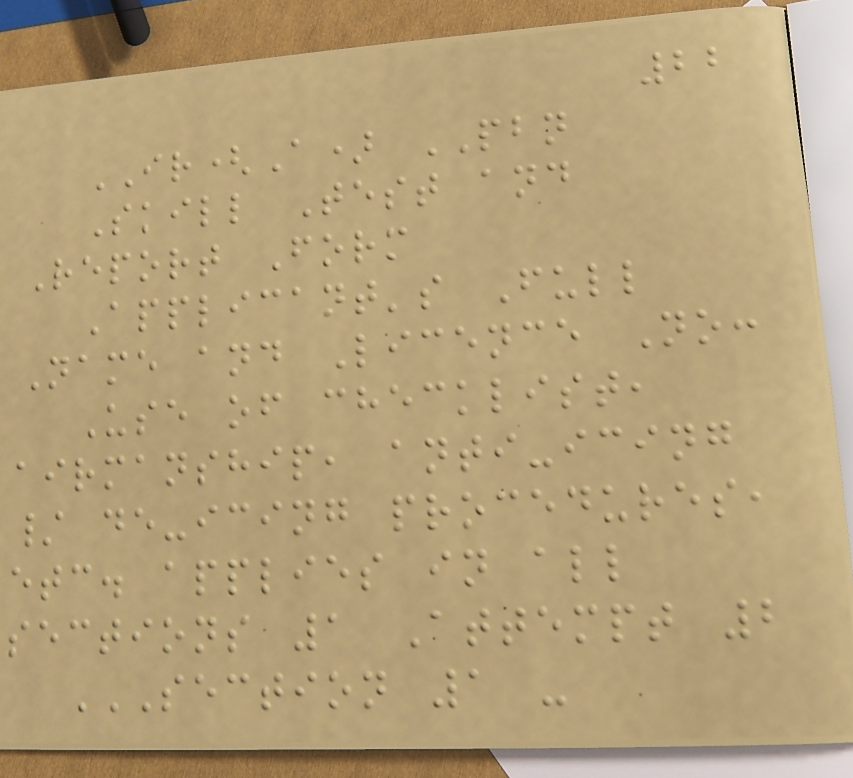22
IR(A) PBN
Skill Test and
Report Form
Applicant's Full
Name and Licence No:
Use of checklist,
airmanship, anti-icing
/ de-icing procedures,
etc. applies in all
sections 1 Attempt 2
SECTION 1 -
